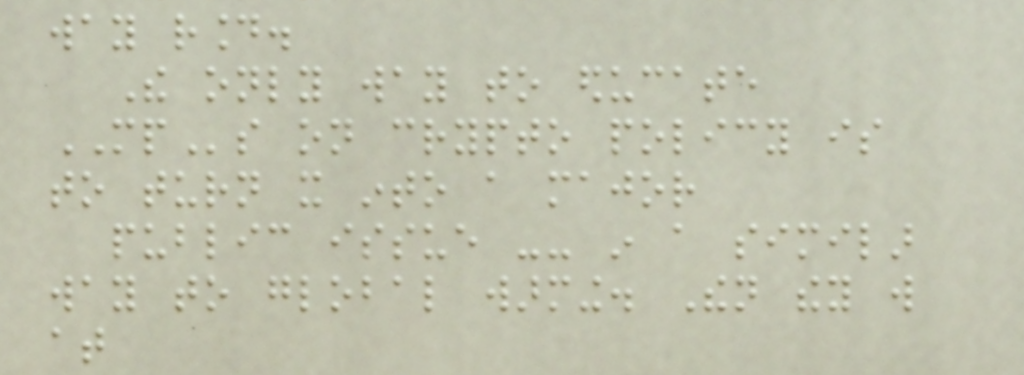way round.
The only way to educate
MPs on crypto policy is
to turn it into a major
public issue -- in a similar
way to global warming. Then they will
at
